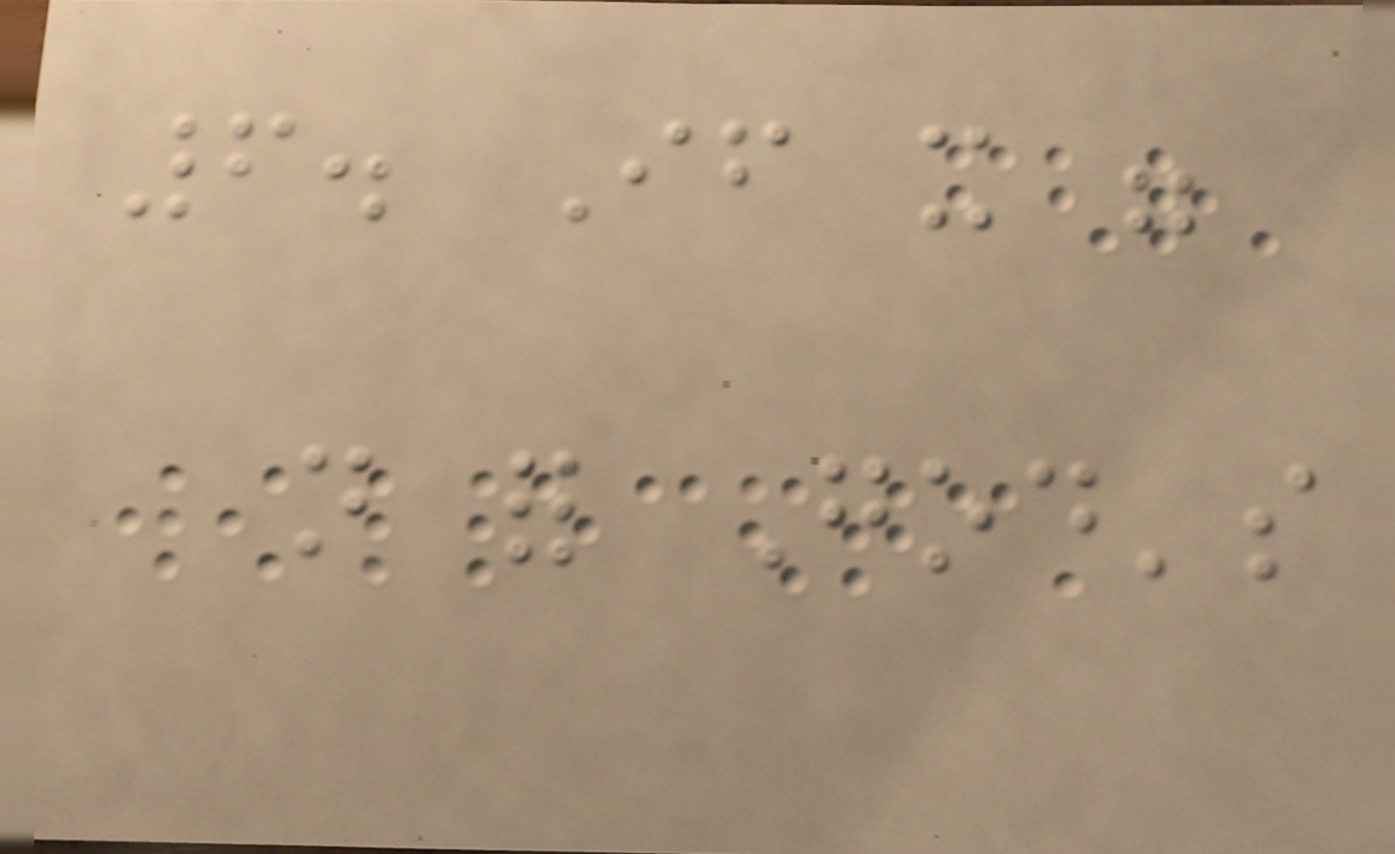6. If it were
not for God's
